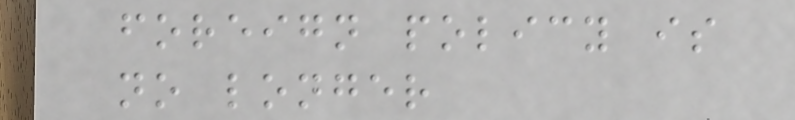foreign policy is
no longer
